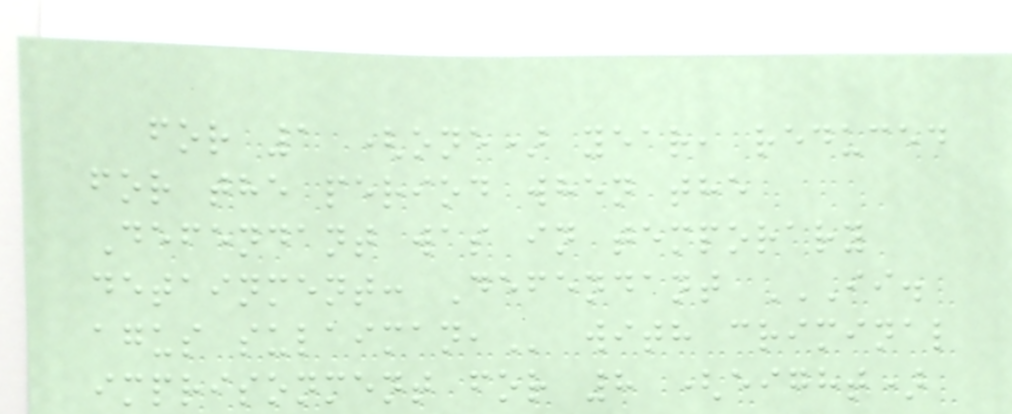for 1 (one) year, reduced
for the period when the
Defendant was in temporary
detainment: Defendant II.
AGUS SULAIMAN, with criminal
imprisonment for 8 (eight)
